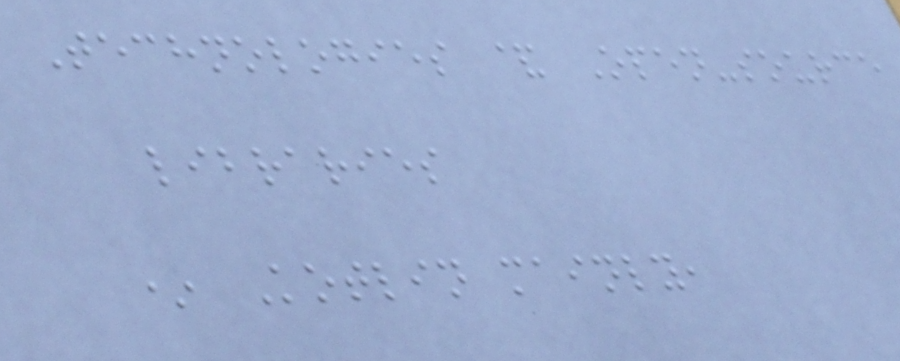Technologies & Open-source
libraries
* Kotlin mainly,
